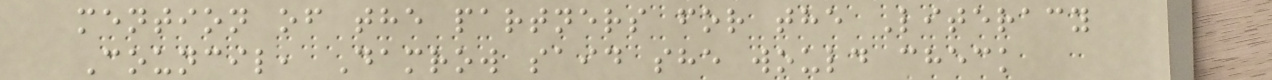mention of the partners for the Literacy
Council, Damrow said she would check
